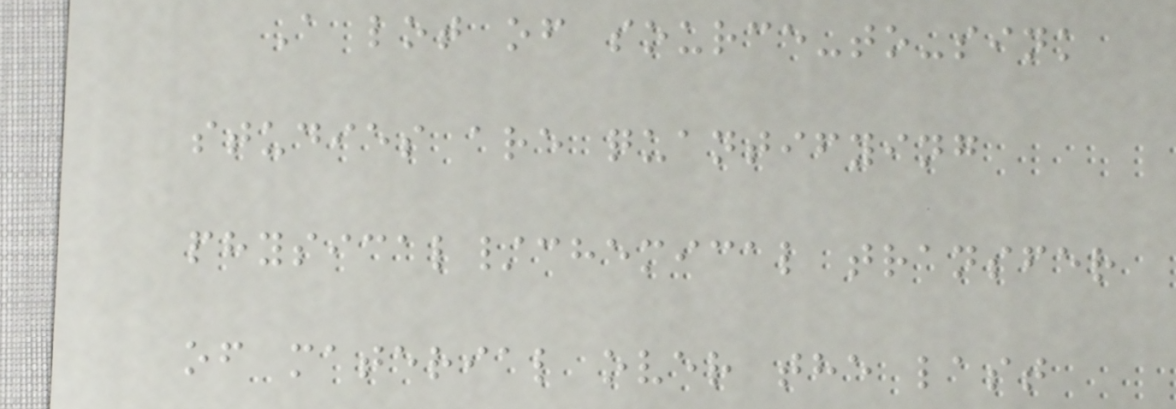A lot of source-to-sink
studies are quantifying
physical/chemical transfer
of material over the last
